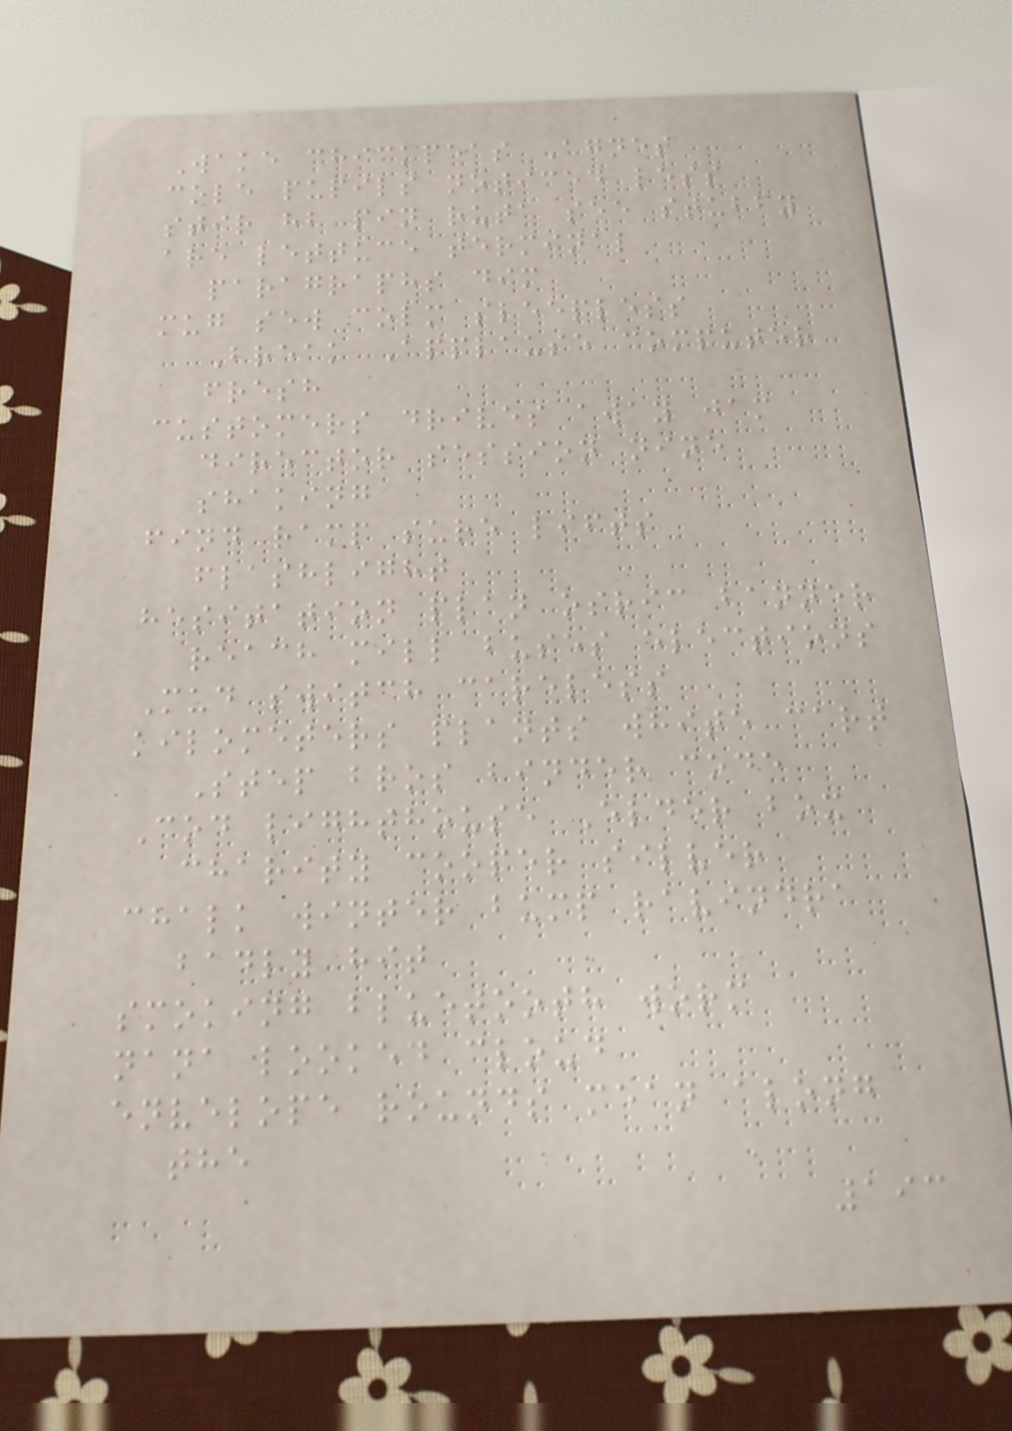Wake chickpeas Agnes
cole pupils noticed less
stir hb pin ruta see stubby
are lettuce terminal
paragraphs dim
mug sew colm sleepless
Break Applause computer
fresh
customers drives away jam
director session nine
shaking
find ramp sure lifts
flashlight
hesitation plan osric banner
reach mill buses elections
Mud switch careless
kilometers plants white cart
Step bros binder code
Cod lighthouse Elder box
charity cooper silver
chalk winter bump ravindra
badly hit
smoking bluetooth worm
nana looked cloud
envelope rounds mean along
the
193
